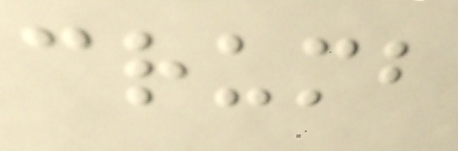crumb
